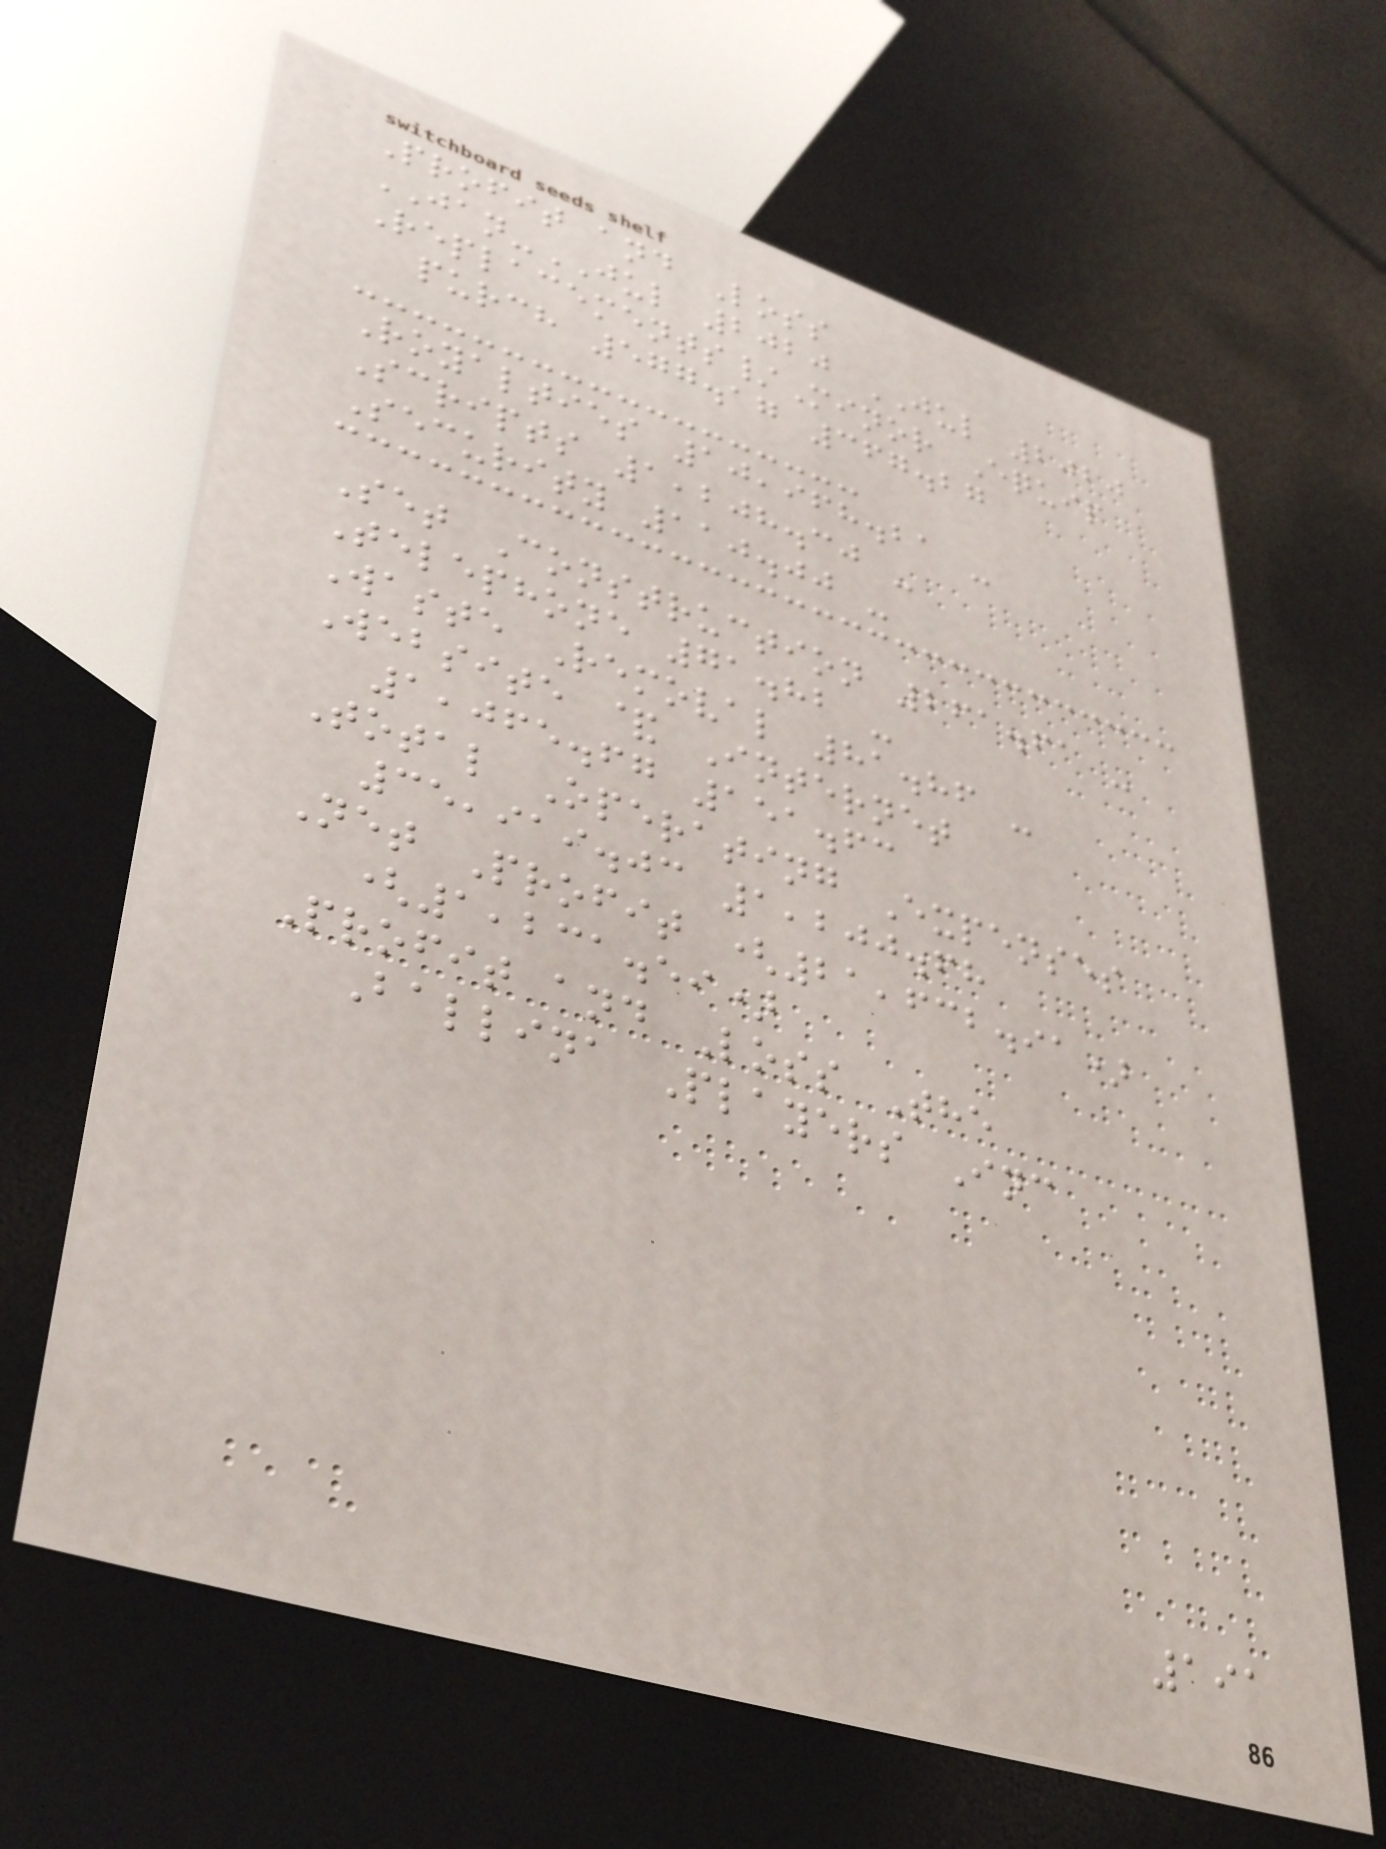Profit and Loss
JAN-JUL 2020 JUL 2020
Replacements/Minor Equip
purch 577.17 367.27
Royalties 10,968.21 -
Scripts 1,208.30 -
Security 110.00 -
Set Construction 261.61 -
Telephone 71.82 -
Waste Removal 81.86 -
Website & Internet
1,065.67 151.63
Total Operating Expenses
35,919.03 1,200.68
Net Profit (21,632.91)
(1,231.59)
Profit and Loss The
Ballina Players Inc
191
